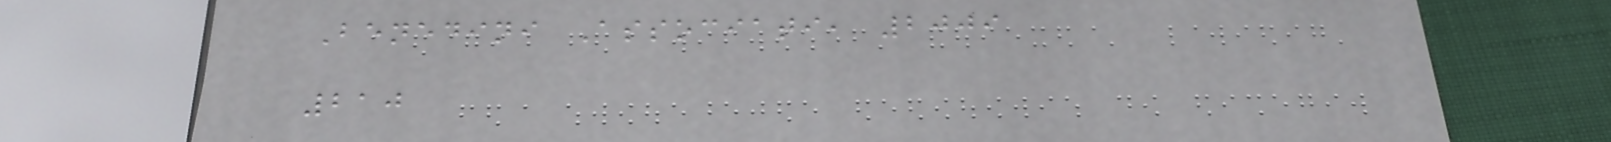Benedini Associati, 2009
210
